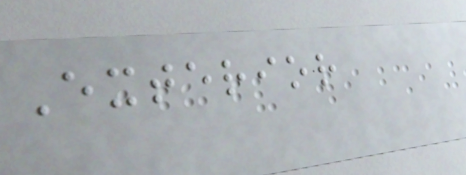Exterior
